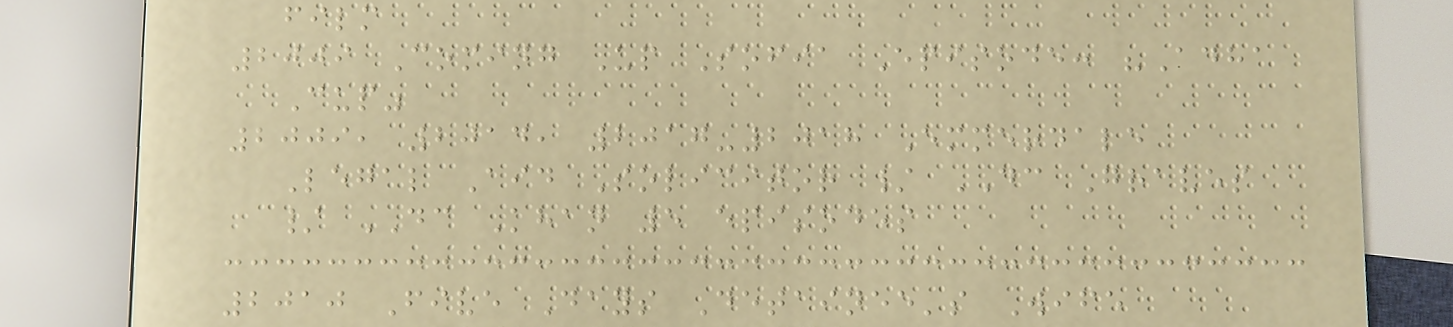film
2009 Coming Up Sofia Episode: "Adha
Cup"
2009, 2014, 2017-2018 Emmerdale
Legal Aid Solicitor / DC Graves
/ DC Khan 5 episodes
2010 Five Days Detainee's Wife
